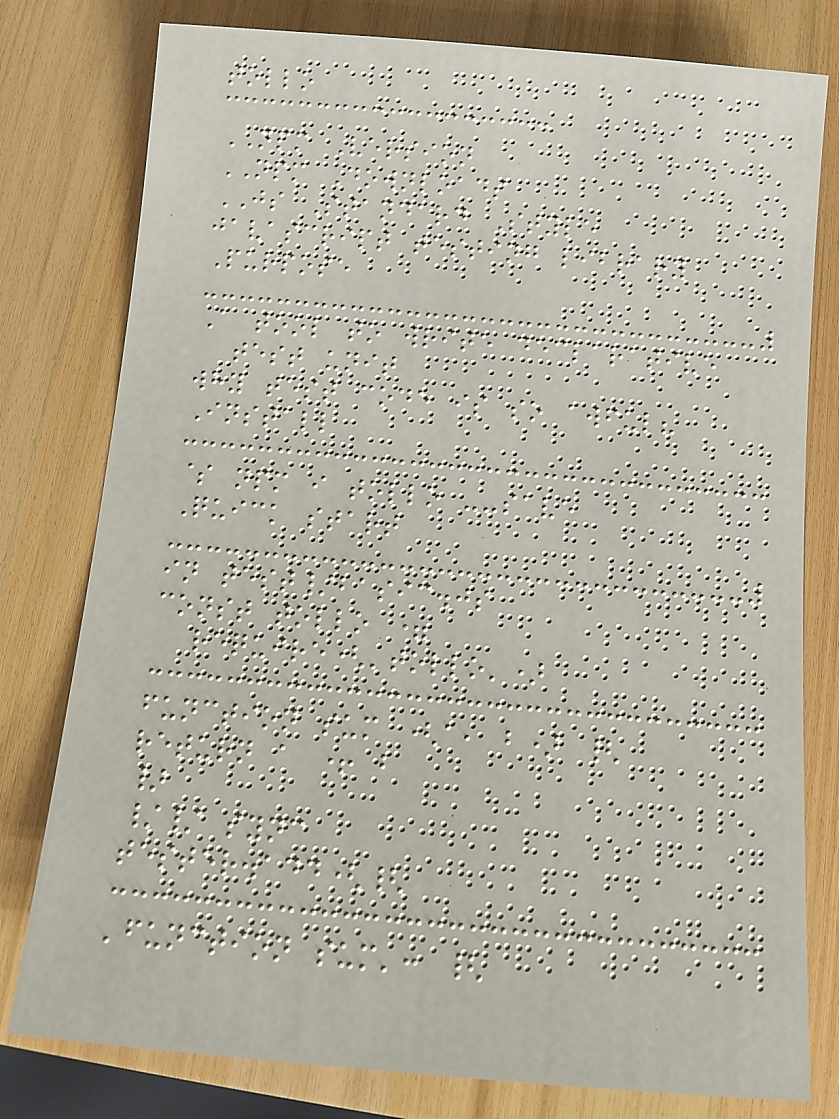tollo
NPM Version
NPM Downloads
JS Standard Style
javascript testing library
Purpose
A tool to write declarative
test unit
why test code is so awful?
Install
$ npm i tollo --save
Quick start
in test/basic.js
const tollo =
require('tollo')
function sum (a, b) {
return a + b
}
// sync
tester.add({
'function sum': {
